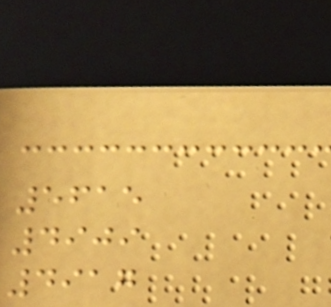5615
4909
4917
